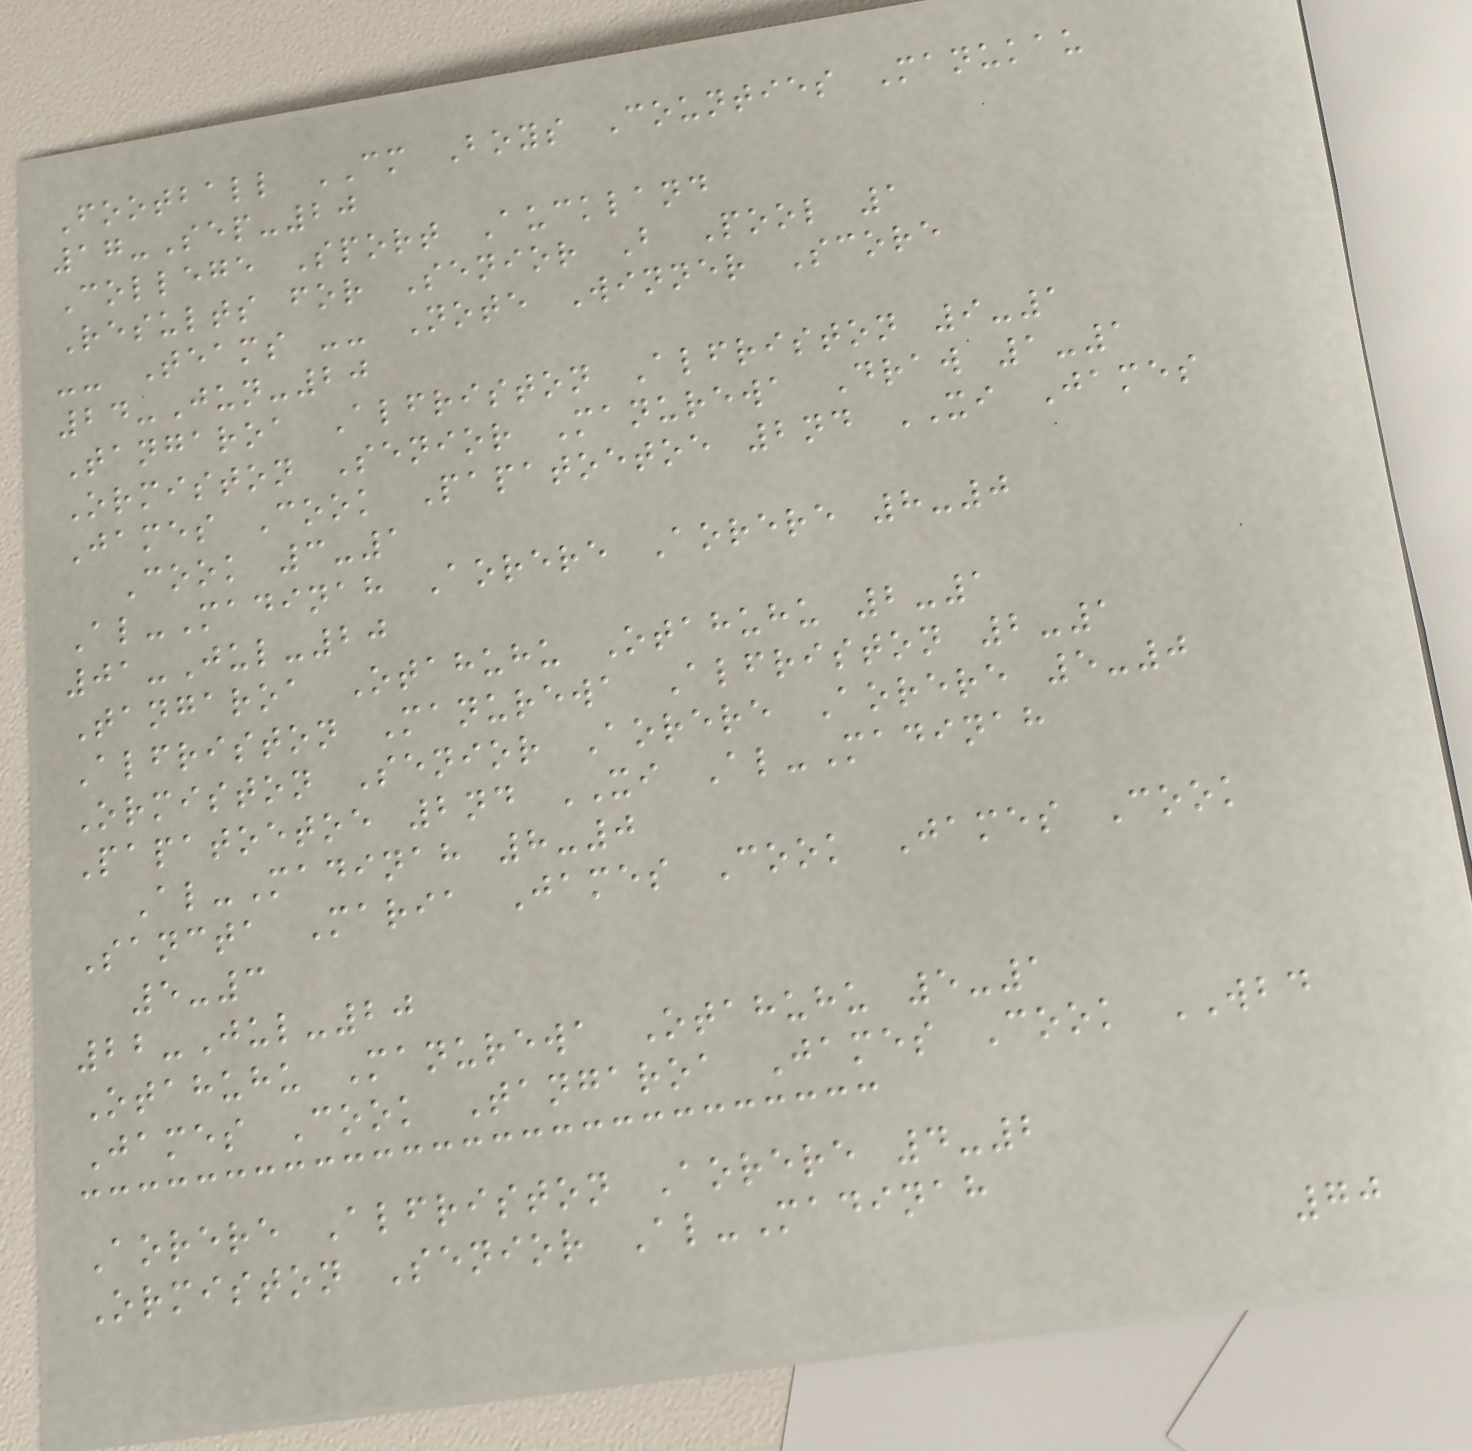Football CM Boys Counties Manukau
17-Sep-20
College Sport Auckland
Results for Senior B Pool 1
-- Teams -- Note Winner Score
24-Jun-20
Tangaroa Alfriston Alfriston 9-1
Ormiston Senior Manurewa Draw 1-1
James Cook Papatoetoe 2nd XI James
Cook 3-1
Al-Madinah Aorere Aorere 8-0
01-Jul-20
Tangaroa Otahuhu Otahuhu 2-1
Alfriston Manurewa Alfriston 2-1
Ormiston Senior Aorere Aorere 5-0
Papatoetoe 2nd XI Al-Madinah
Al-Madinah 8-0
Sancta Maria James Cook James Cook
5-3
22-Jul-20
Otahuhu Manurewa Otahuhu 5-1
James Cook Tangaroa James Cook WBD
Aorere Alfriston Aorere 4-2
Ormiston Senior Al-Madinah
70
